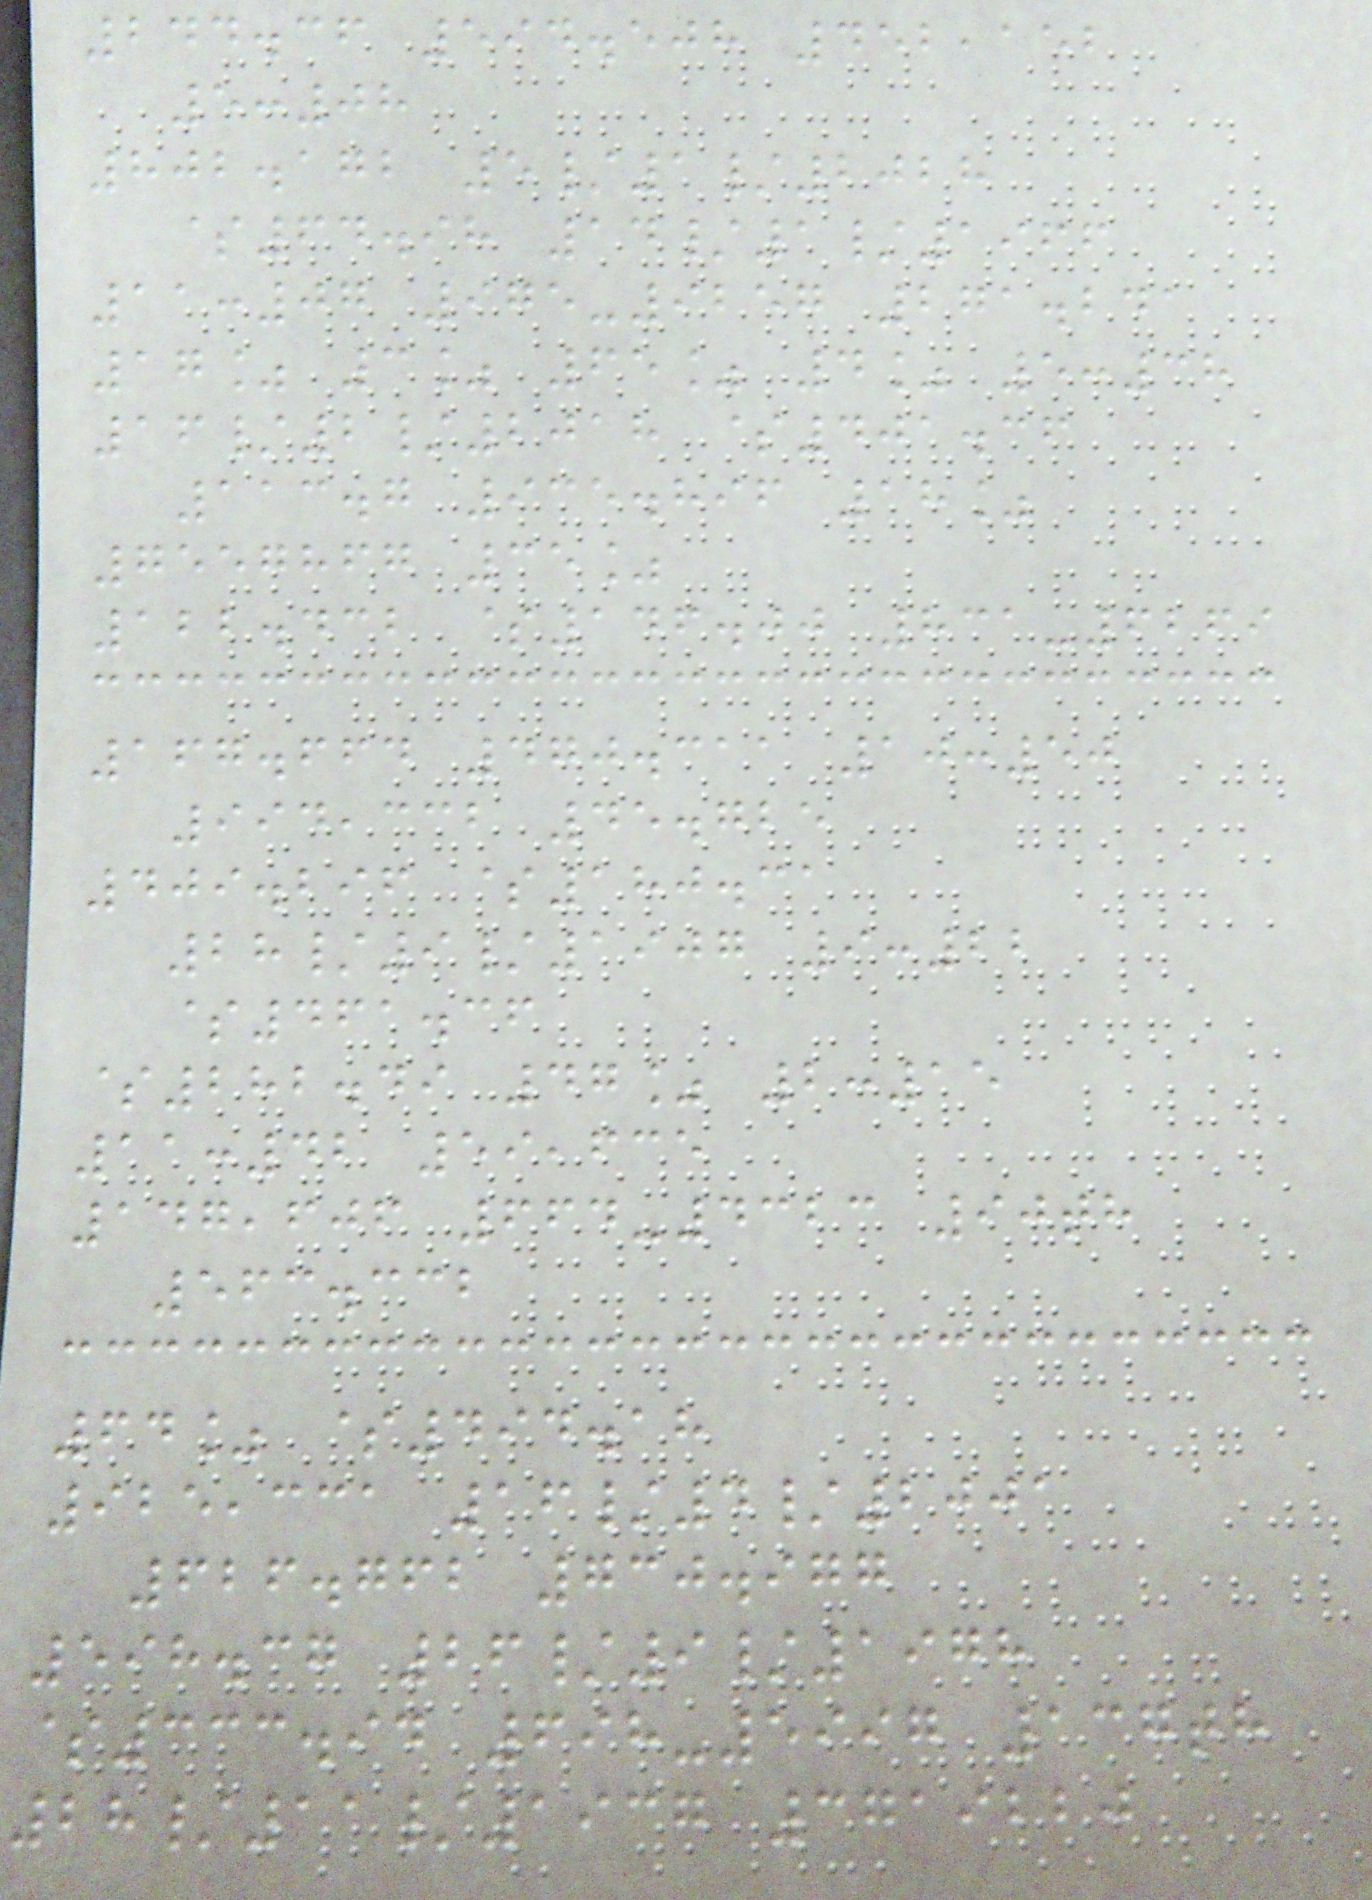244.36 594.508 452,152
5:08
802.172 5/1/2028
$64.98 14/1/1966
11:07 975-9257 271.241
17% 3% 65% 4% 5:38
16/2/2018 $401.36
113.7 935.896 18%
7557867 35%
122.432 $146.00 831-6269
167.664 470.311 10:50
994,332 45.725
409.296 $180.31
28/9/1907 9:22
$461.36
$282.49 47% 2:15
11:42 59,635
147,606 664-4323 90th
563.332
64% $494.18
925,331 16/4/2001
626.762 730.977
598.37 26/9/1978
$333.94 698-5997 137th
28/11/1937 3719220
